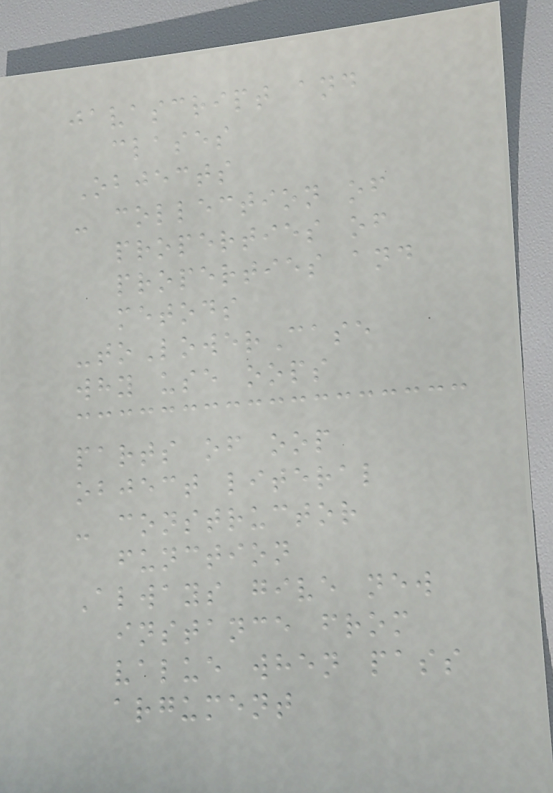javascript and
clases
Objects
- collection of
properties of
properties and
metods
-toLowerCase
why use oops
parts of oop
object literal
- constructor
function
Always give new
instance from
value when pass
argument
